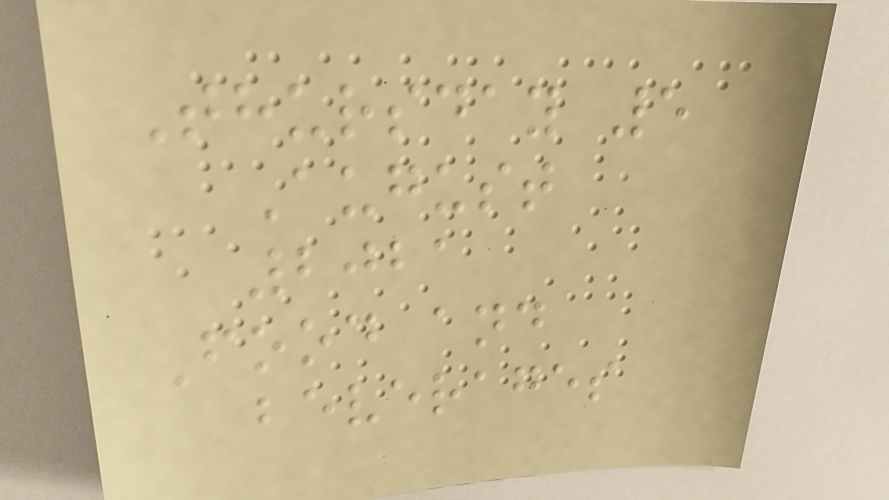Thursday 5
August
2021
Food and
beverages
